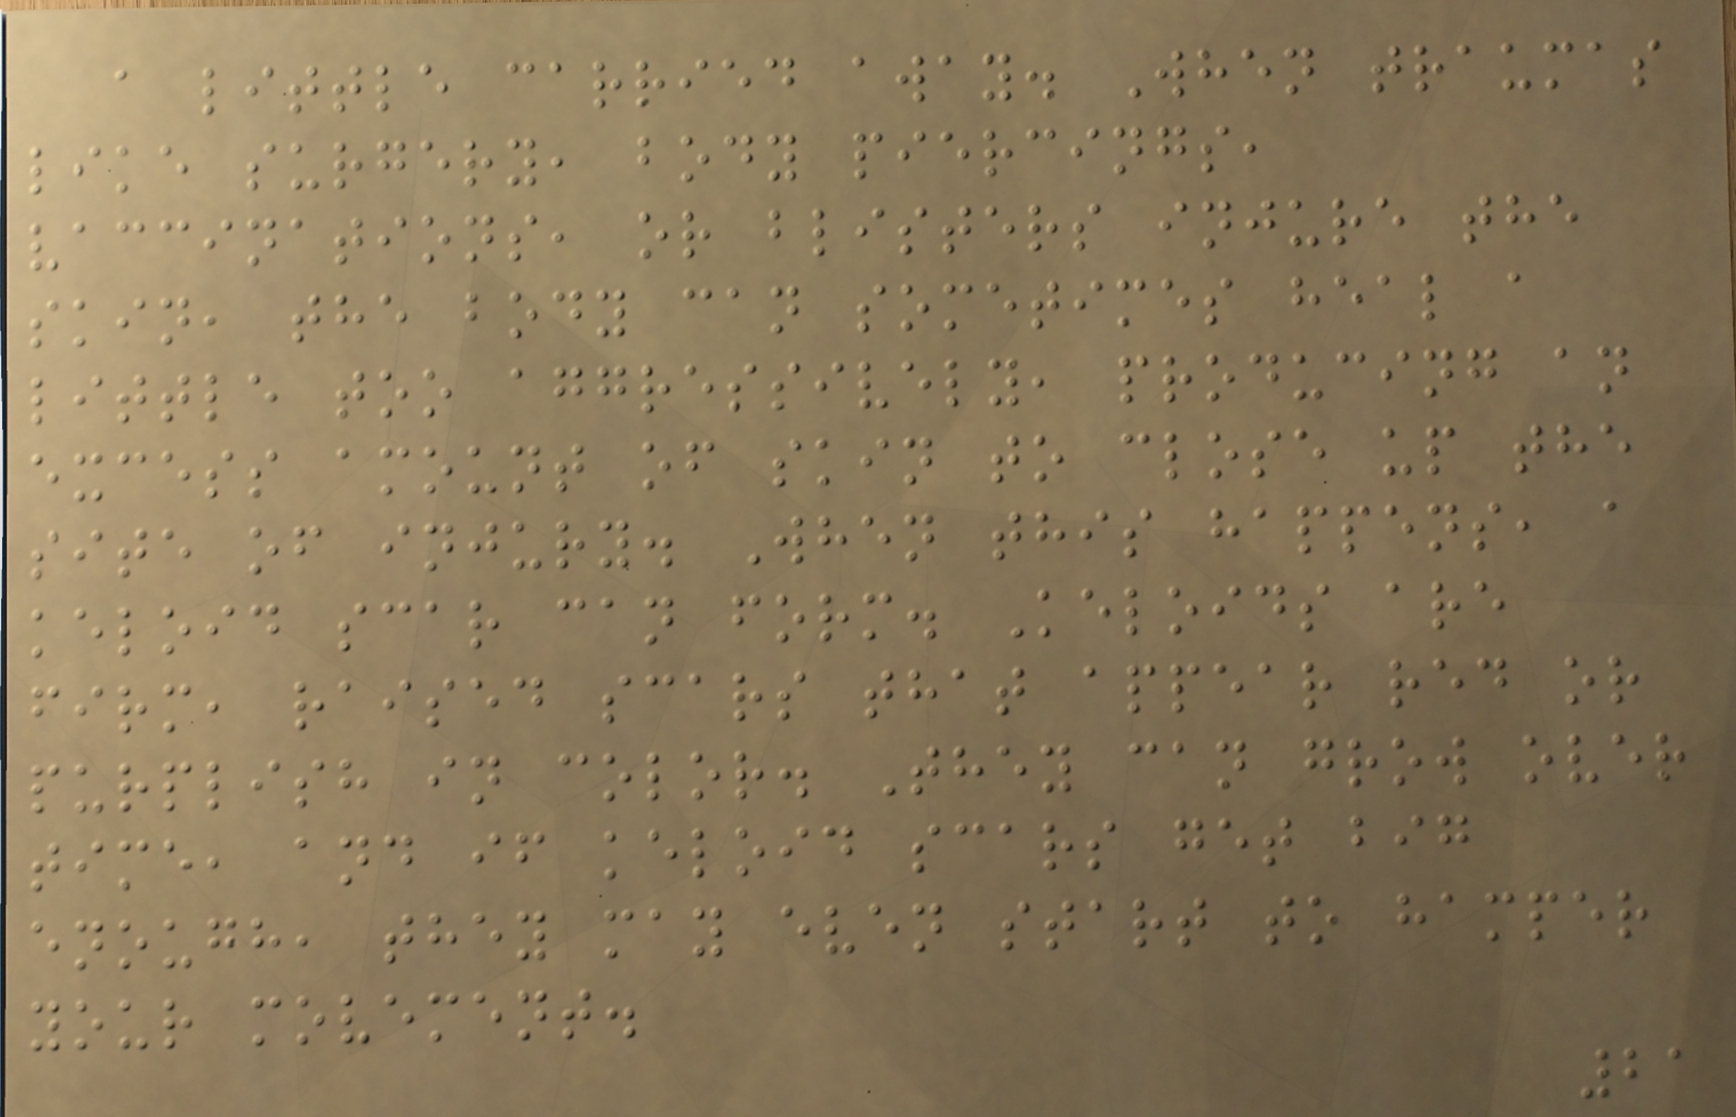a little carried away. When traumas
like surgery, body piercings,
vaccinations, or blisters injure the
skin, the body can sometimes heal a
little too aggressively, producing an
excess amount of skin to close up the
site of injury. When this happens, a
keloid scar can form. Keloids are
firm, raised scars that appear red or
purplish in color. They can grow over
time, and if keloid scars get big
enough, they may even start to hamper
your movement.
21
